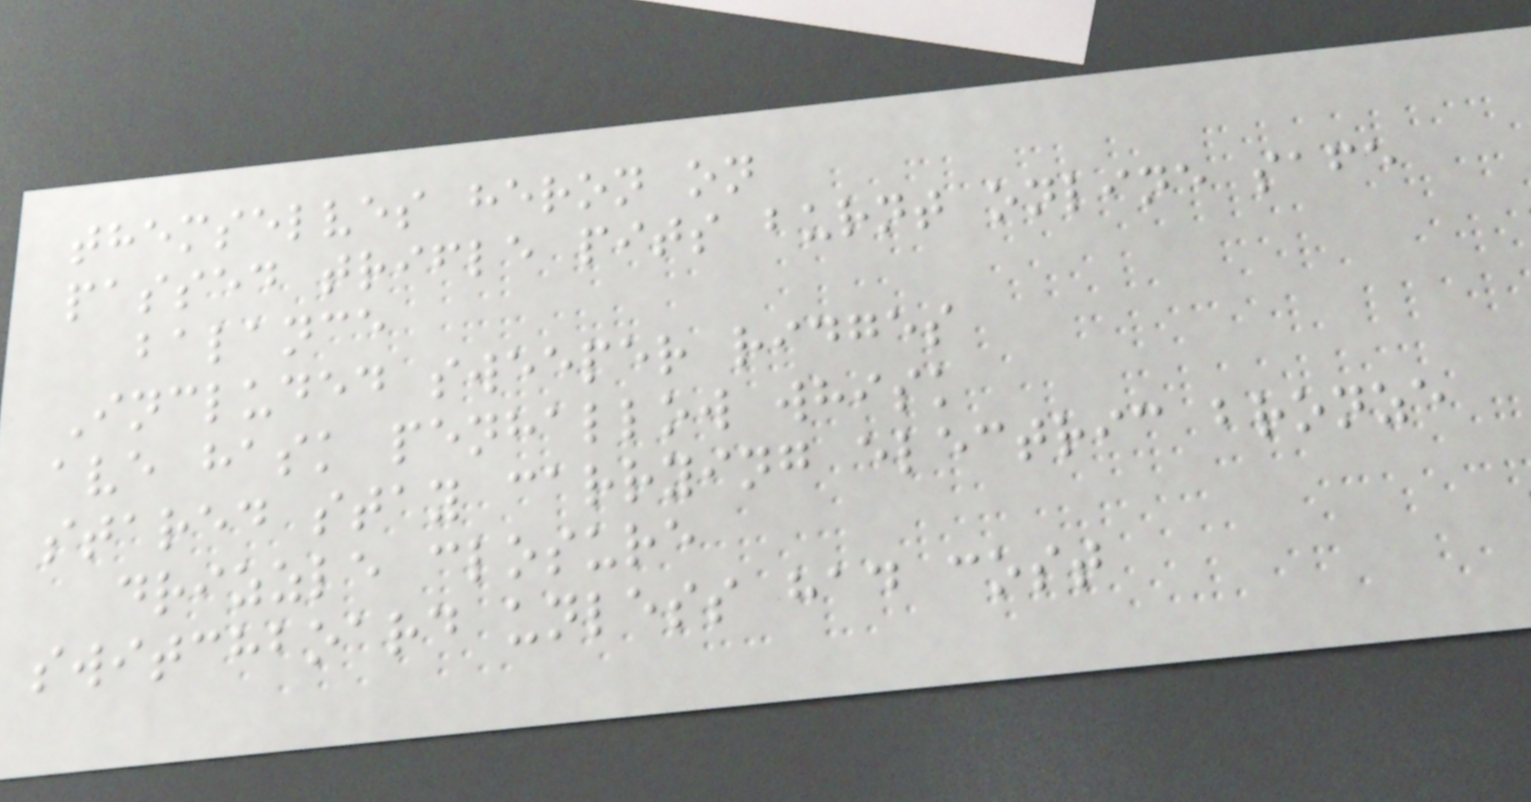themselves heron on
passed trifle pits burnt online safe
balance
Included sweeper ridges
ave hask penhallow whisk
stared stay carrying electric bronze
drizzle closure
switchboard unless had cost
